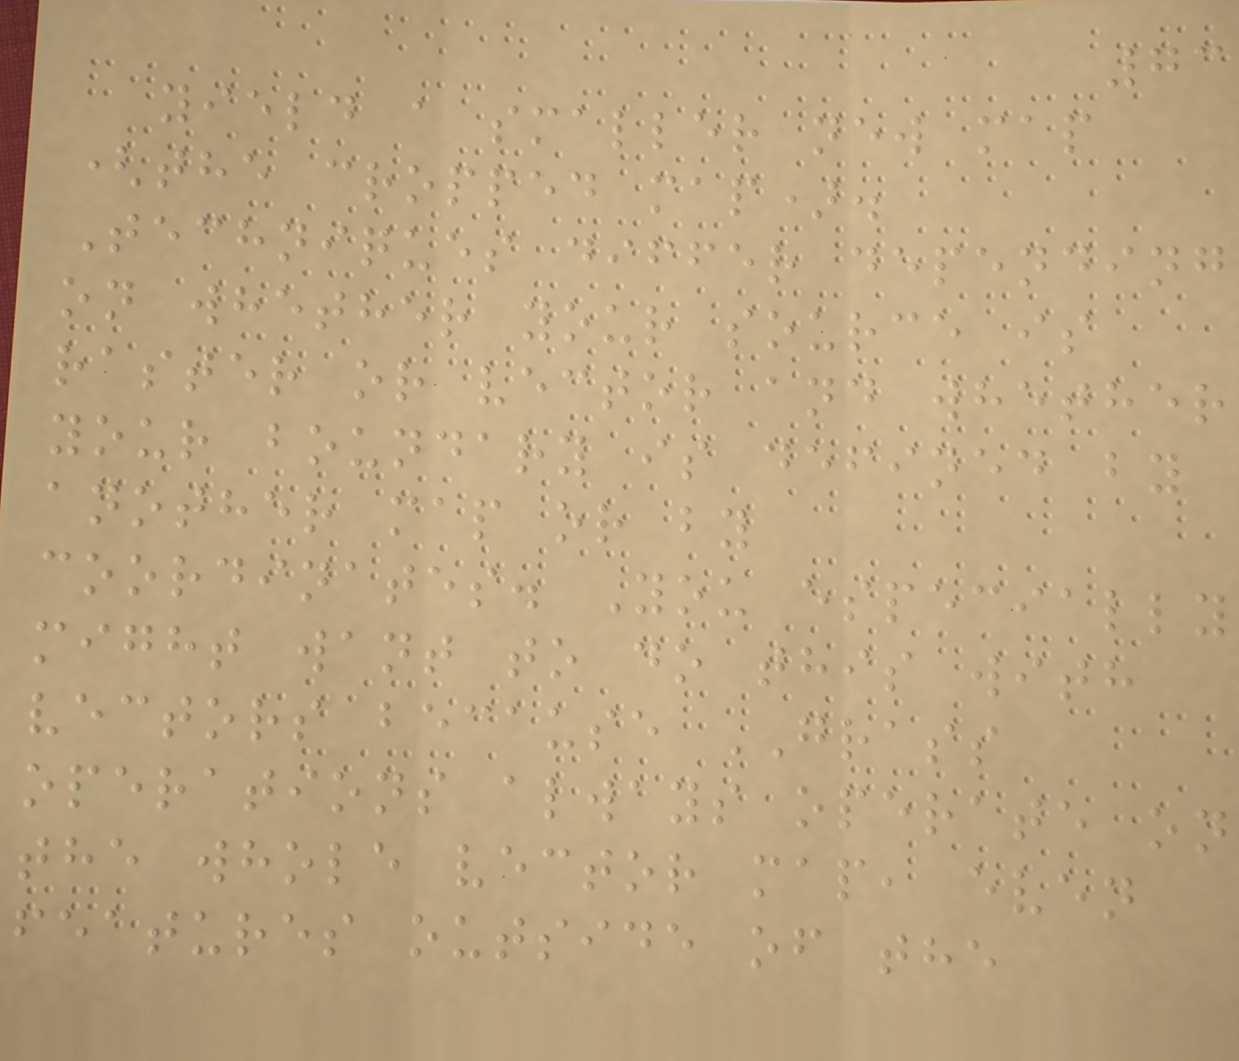73
yield a smaller new map
(the cropped map).
Techniques differ depending
on whether your source is
raster or vector and whether
your boundary is defined by
another map or by
coordinates. You especially
might want to do this with
vectors because GRASS
operations always operate on
the whole vector map, even
features outside of the
